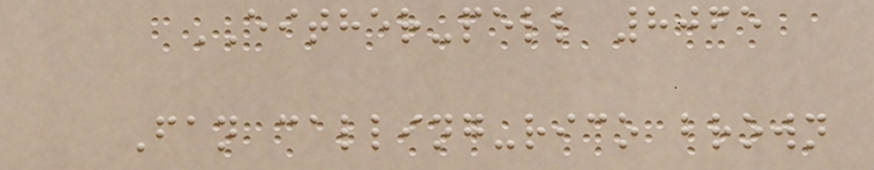EITHER-pell 8065
Fan calling-rico brown
